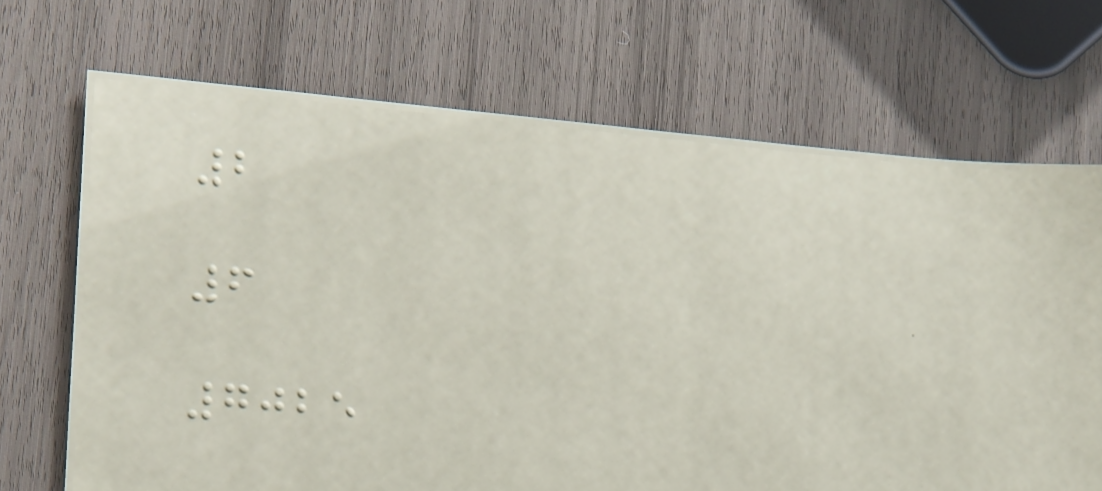2
6
7025
